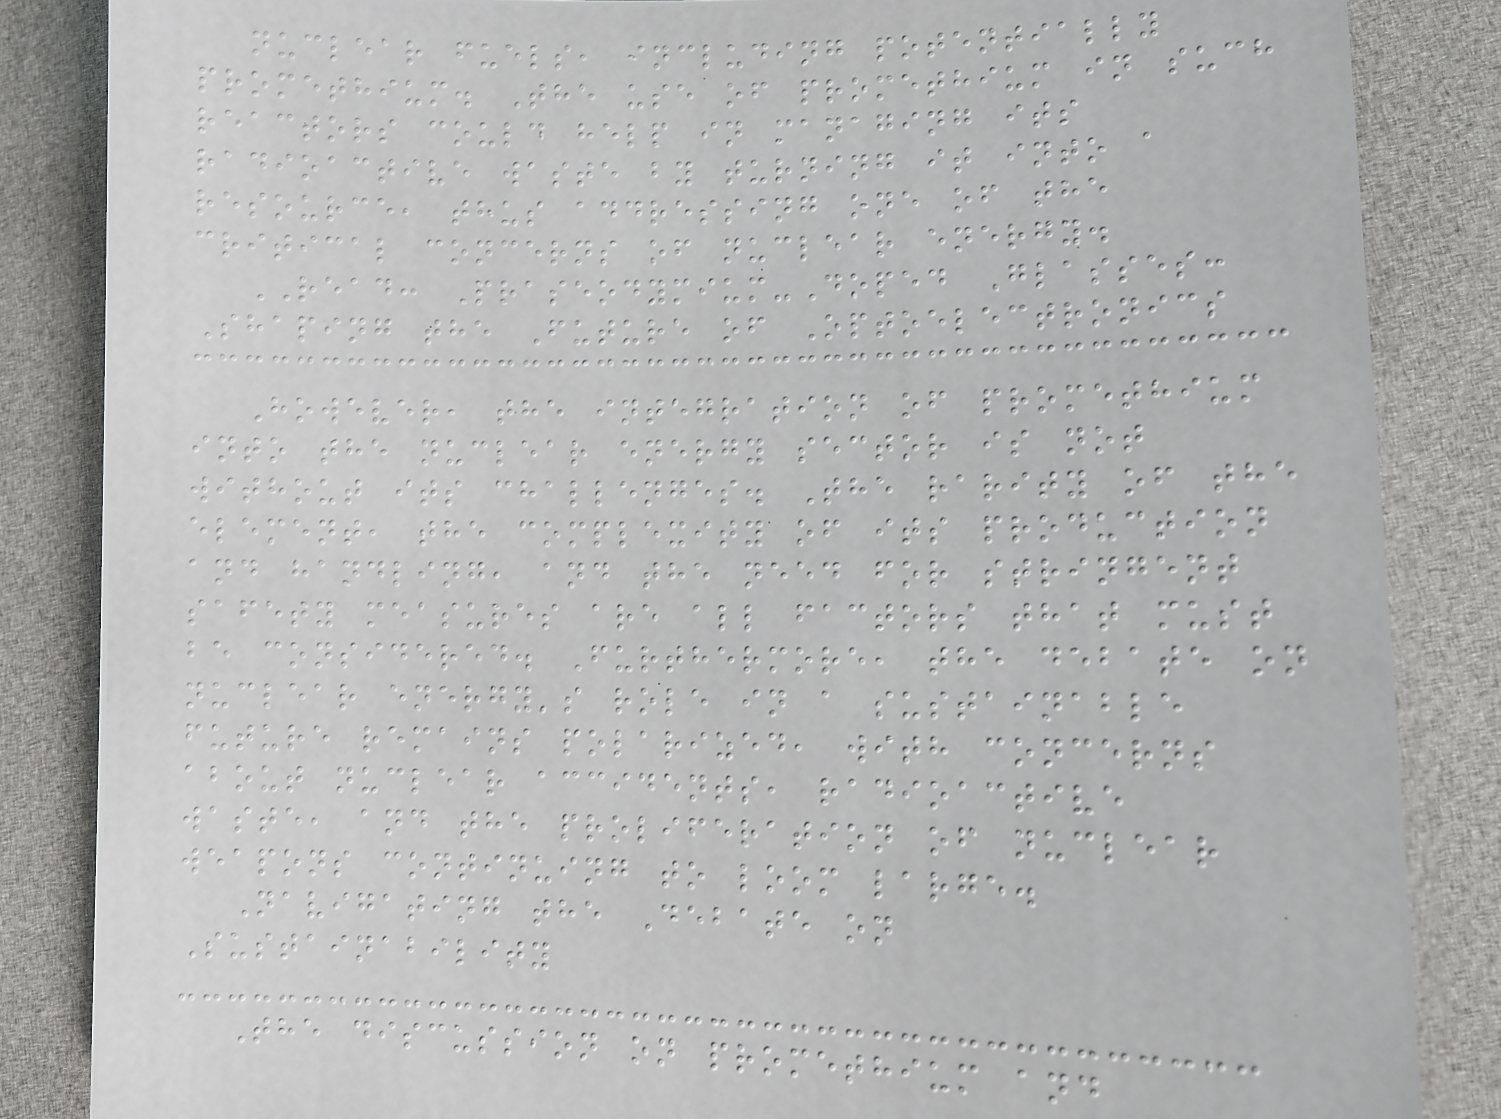nuclear fuels, including potentially
promethium. The use of promethium in such
reactors could help in managing its
radioactive waste by turning it into a
resource, thus addressing one of the
critical concerns of nuclear energy.
READ: Praseodymium-Doped Glasses:
Shaping the Future of Optoelectronics
However, the integration of promethium
into the nuclear energy sector is not
without its challenges. The rarity of the
element, the complexity of its production
and handling, and the need for stringent
safety measures are all factors that must
be considered. Furthermore, the debate on
nuclear energy's role in a sustainable
future remains polarized, with concerns
about nuclear accidents, radioactive
waste, and the proliferation of nuclear
weapons continuing to loom large.
Navigating the Debate on
Sustainability
The discussion on promethium and
